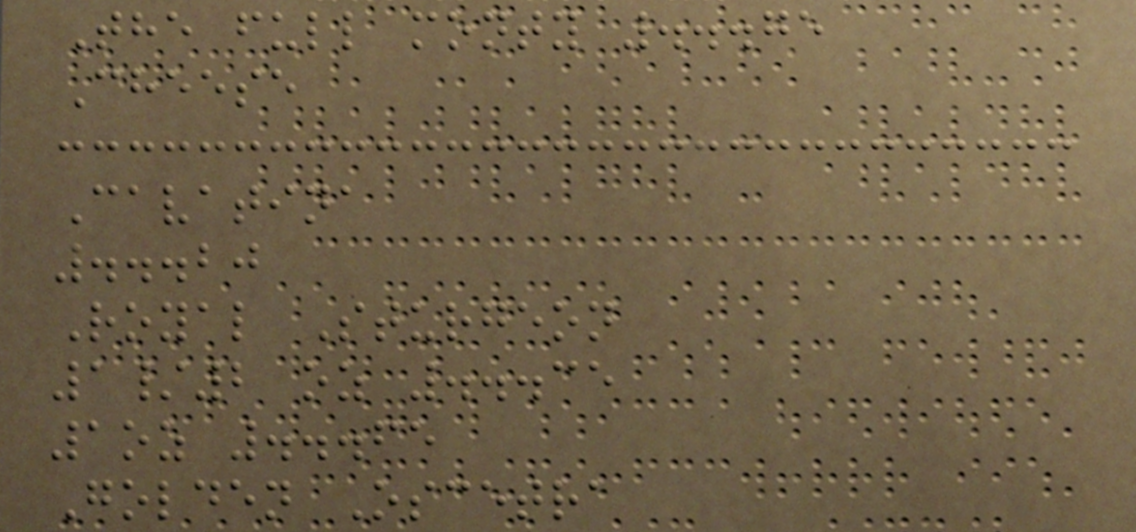The full monty ...75
Cheese
Cavatina
...20
Royal Sturgeon
1/2 oz ...35
1oz ...65
Golden Oscetra
